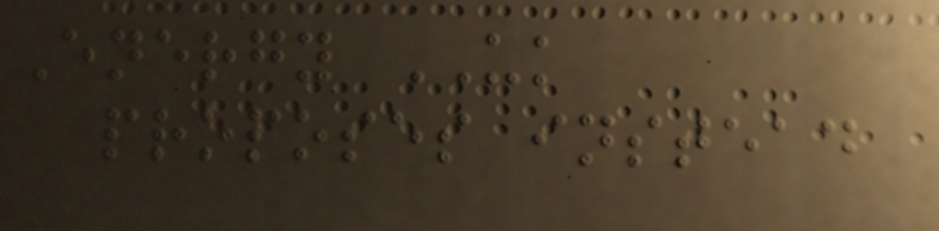Energy UK
proposes instead
